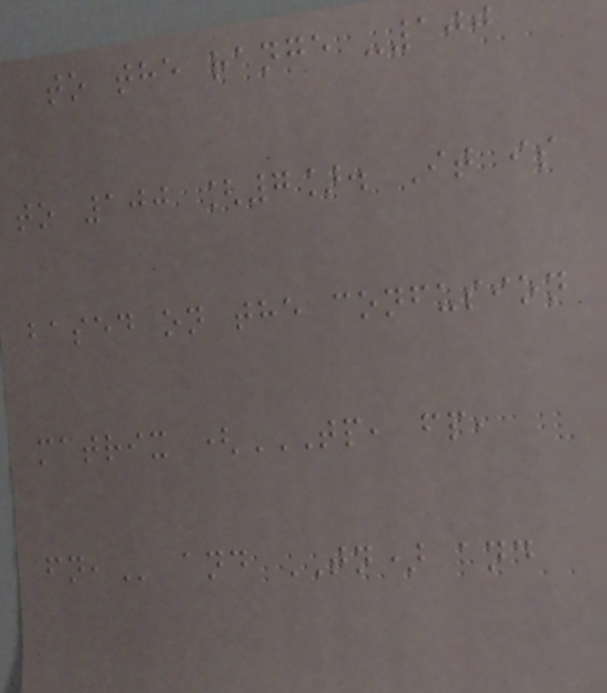to the range -100
to 100 [7]. It is
based on the confusion
matrix (TP, FP,
FN, and TN) and
